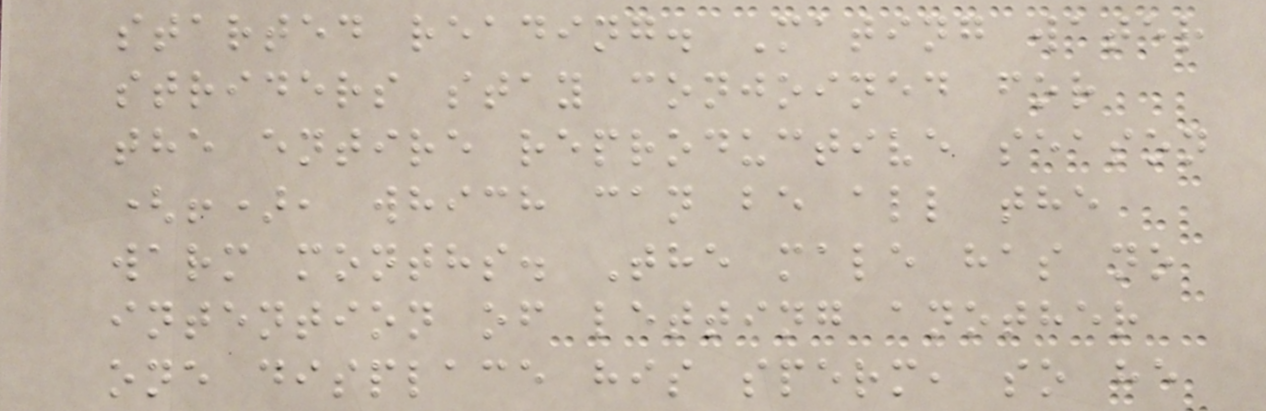started reading. Mating water
striders stay conjoined for
the entire reproductive season
(!), which can be all the
warm months. The male has no
intention of letting another
one displace his sperm, so he
